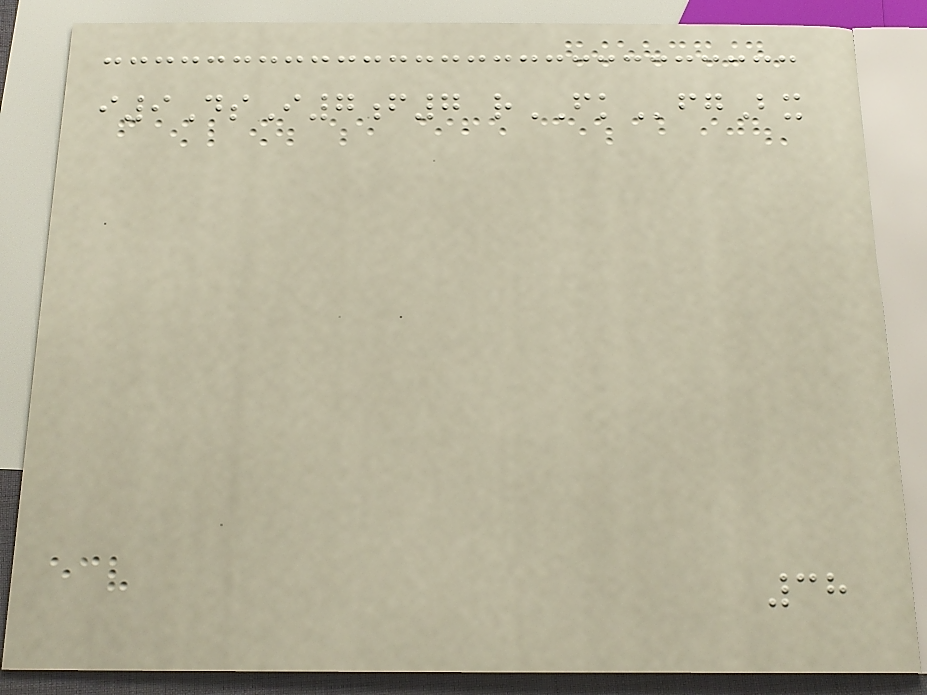i9DsI7f7 rFKfgBx
38
